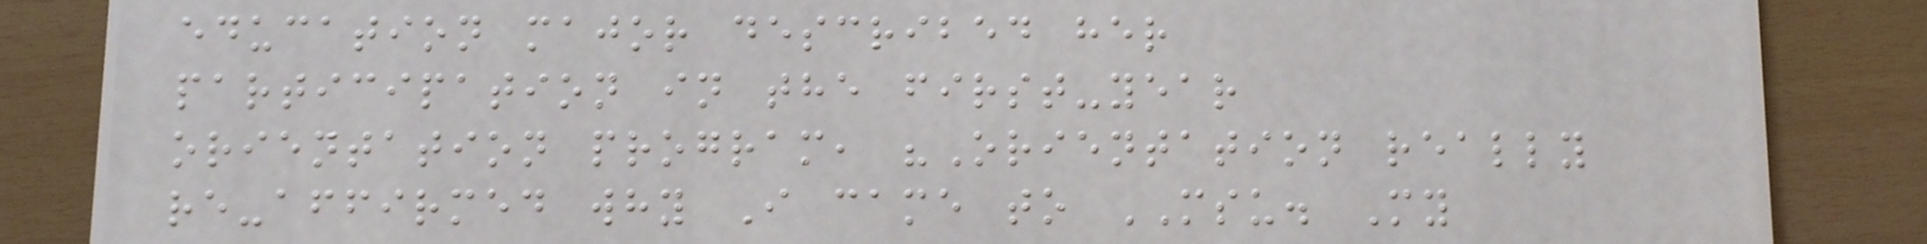education major described her
participation in the first-year
orientation program, "Orientation really
re-affirmed why I came to MSU. My
